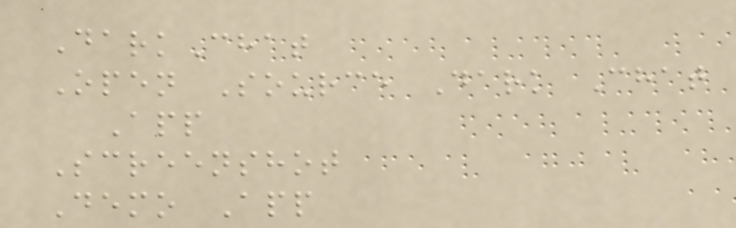DarkChat
Open Source Dark Chat
App
Screenshot
Demo App
